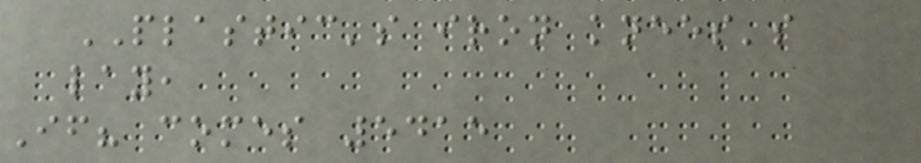PLASTIC's iron knees's
lay,
If? comes 5415
